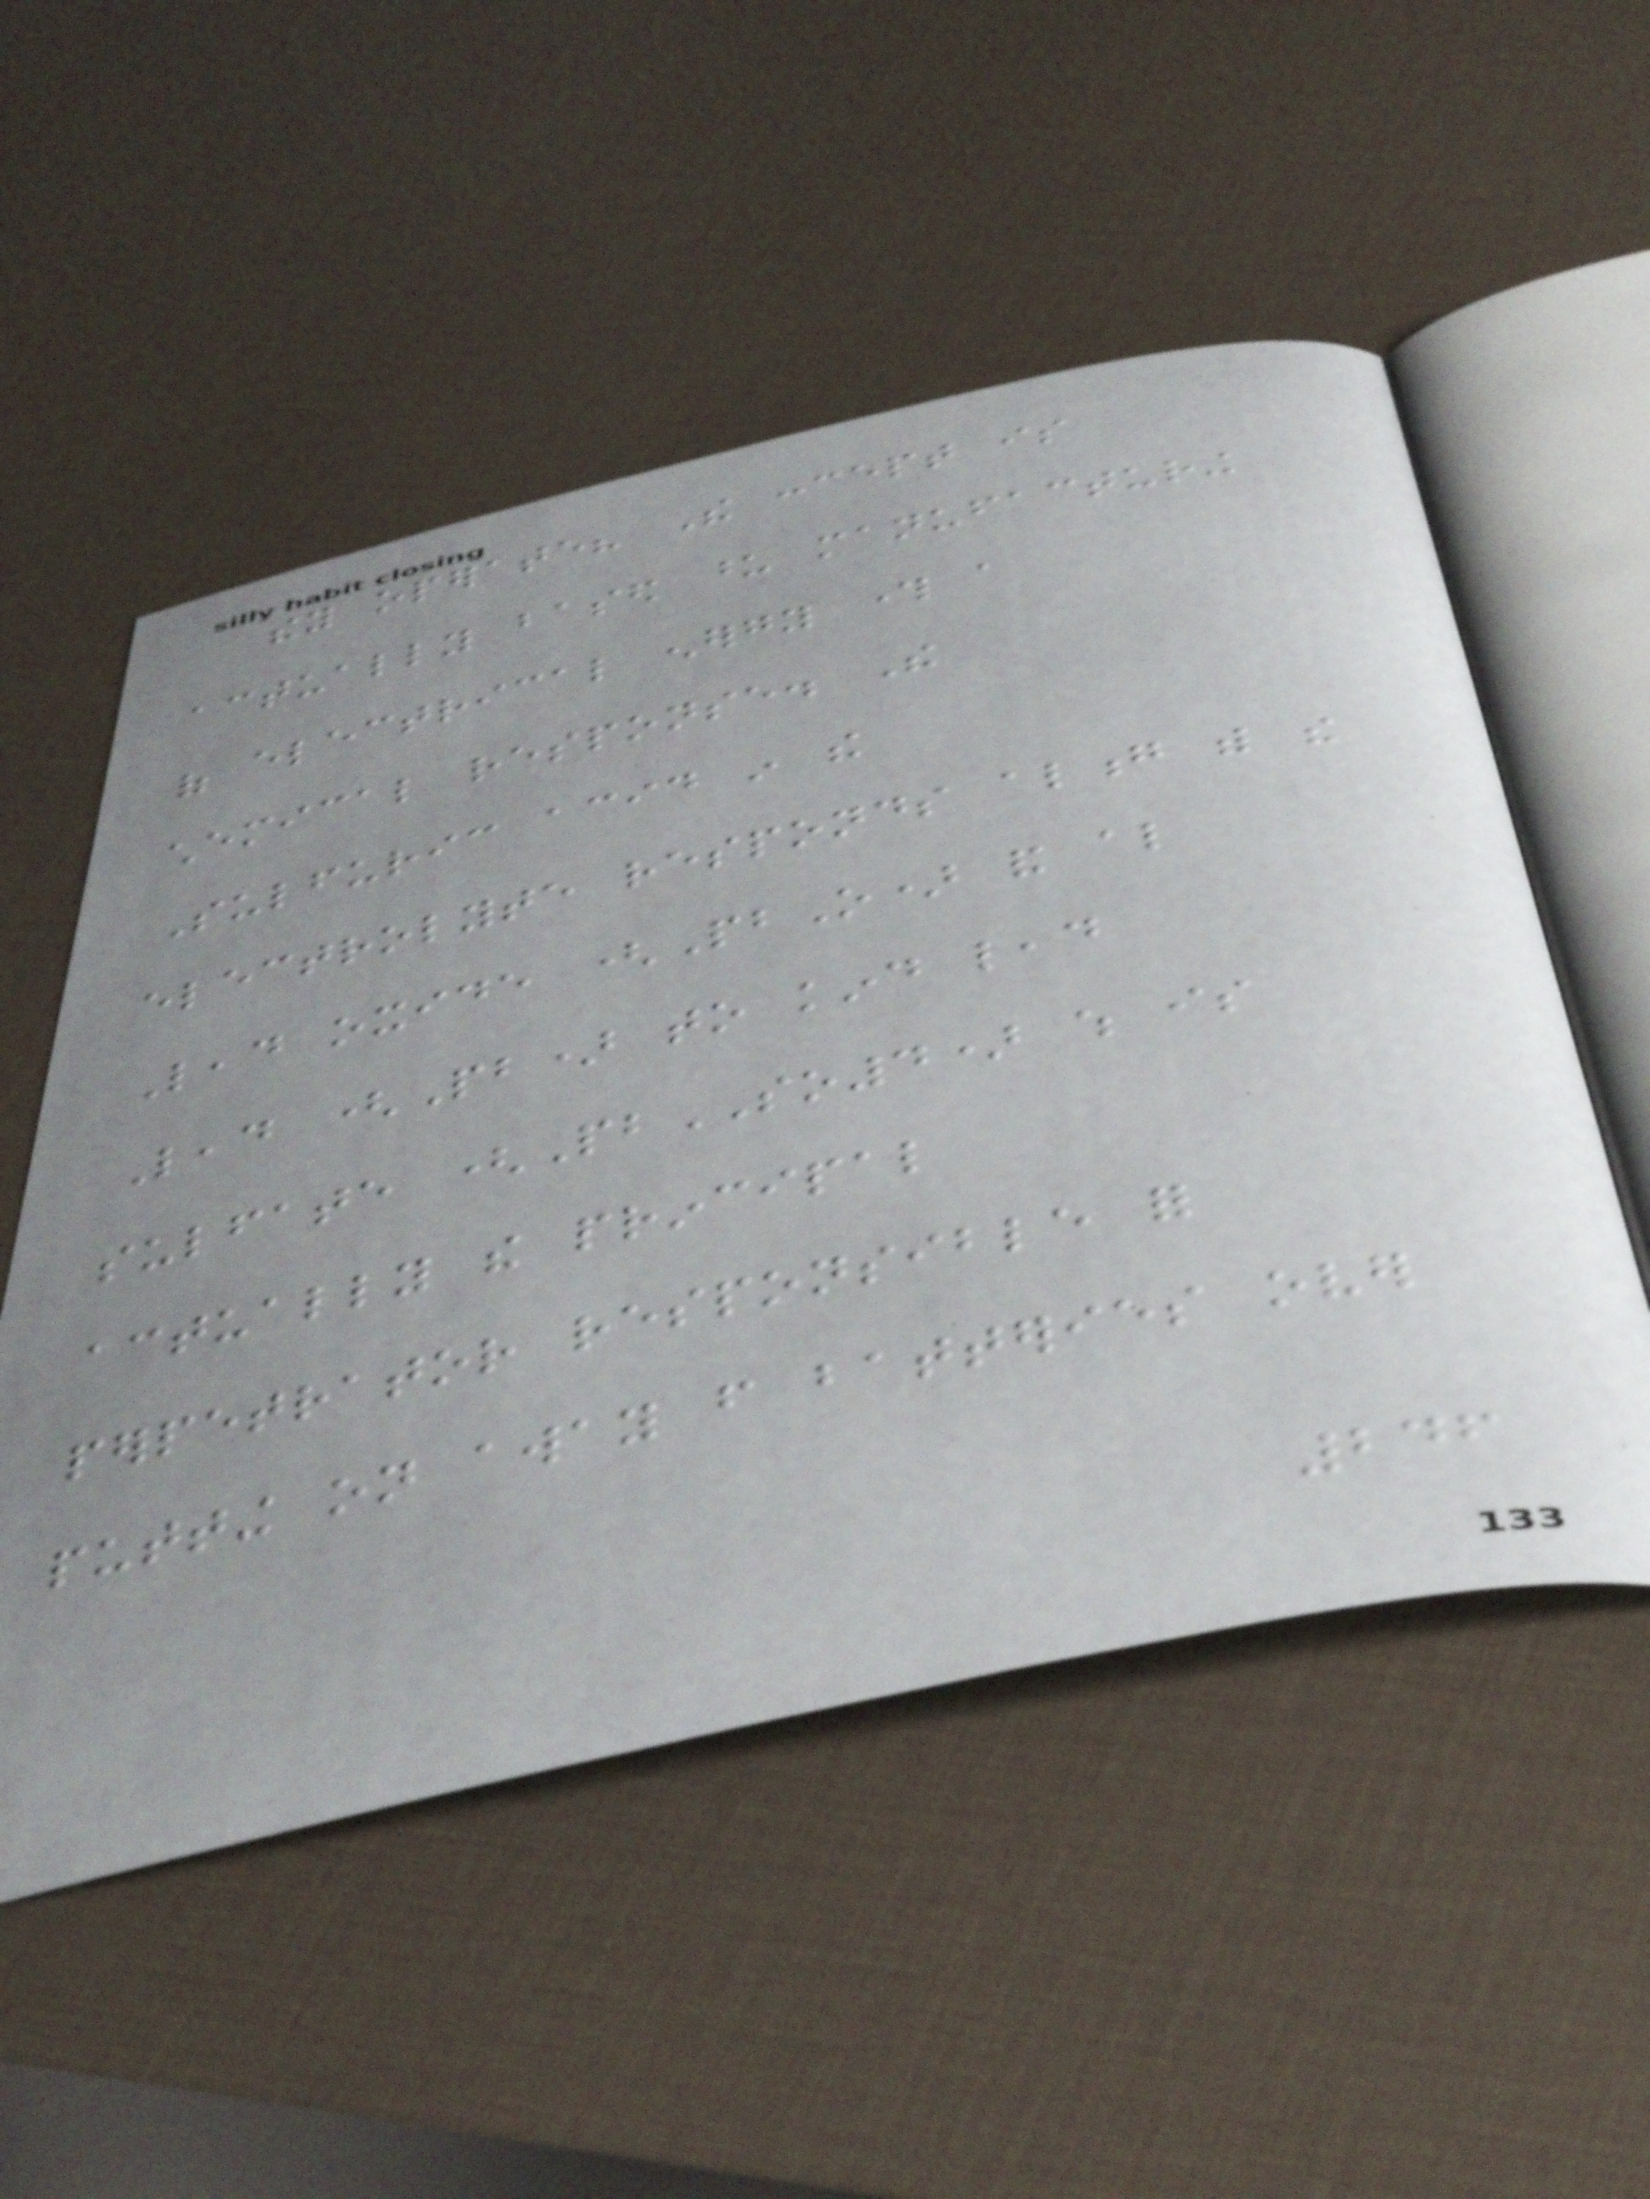they operate? The concept is
actually based upon manufacturing
of electrical energy through a
chemical response. The
Sulfuric acid in the
electrolyte responds along with the
Lead oxide (PbO) and also
Lead (Pb) to kind lead
sulfate (PbSO4) which is
actually the principal
perpetrator responsible for
putting on away from batteries over
246
